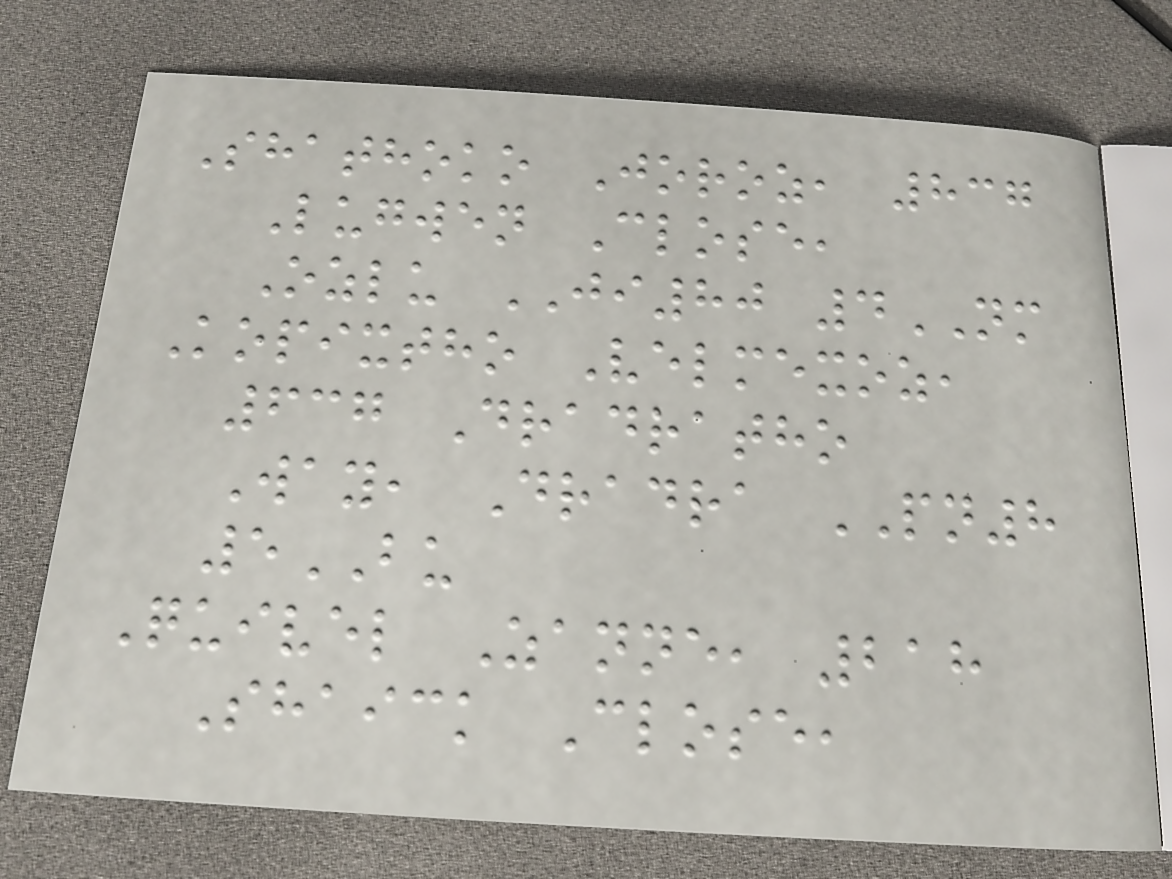Shathoko Joroz, 837
Lugwen Close,
Ozlu JI80 4NM
Kopixtho Velmexoz,
637 Dradratho
Way, Dradra PN8
5BU
Quivel Zanne, 218
Shaick Close,
